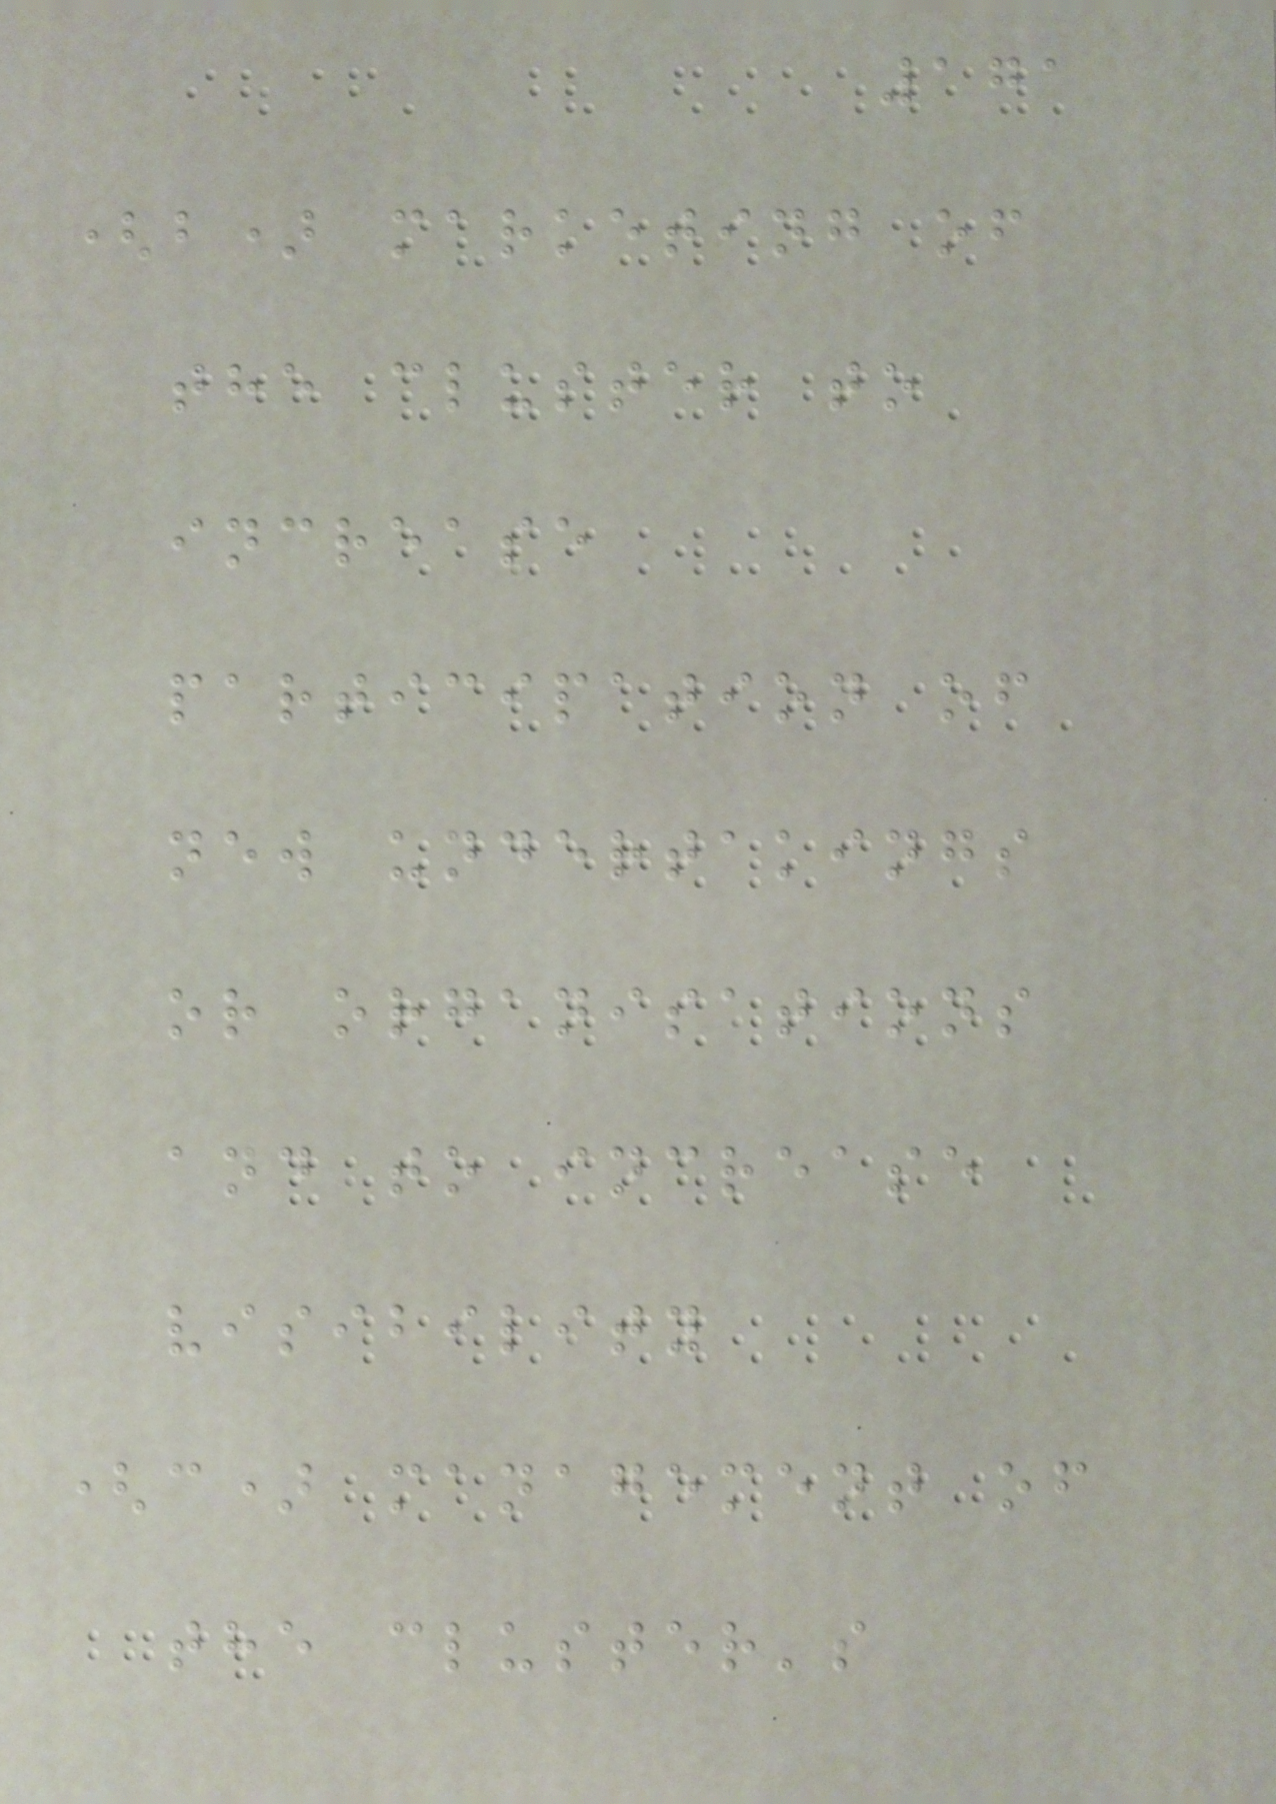171
(b) marketing of
the cluster to
increase
participation of
new undertakings
or organisations
and to increase
visibility
(c) management of
the cluster's
